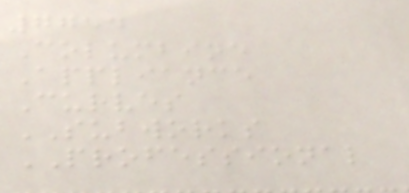7754
Columbine
Appliance
Curves
SUBWORKS
PROFESSIONAL
